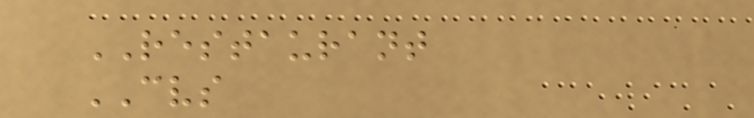RESTAURANT
CVS
